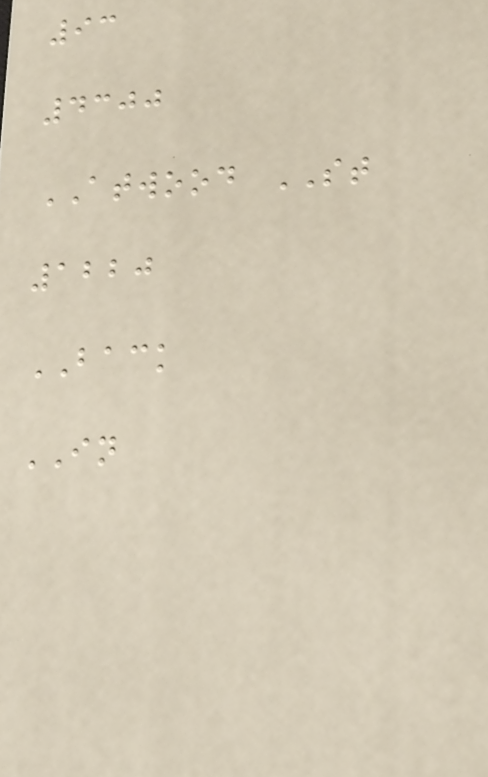93
4300
ATWOOD ST
1220
BACK
IN
